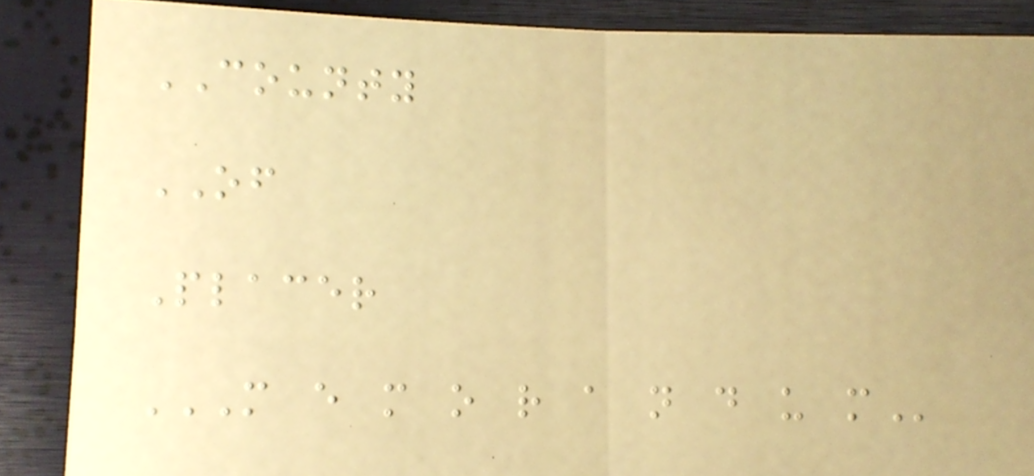COUNTY
OF
Placer
M E M O R A N D U M
